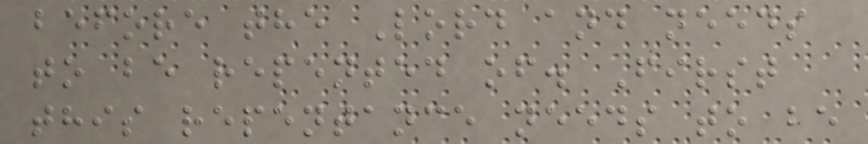before the Lord and needs
to be repented of. First
this repentance needs to be
